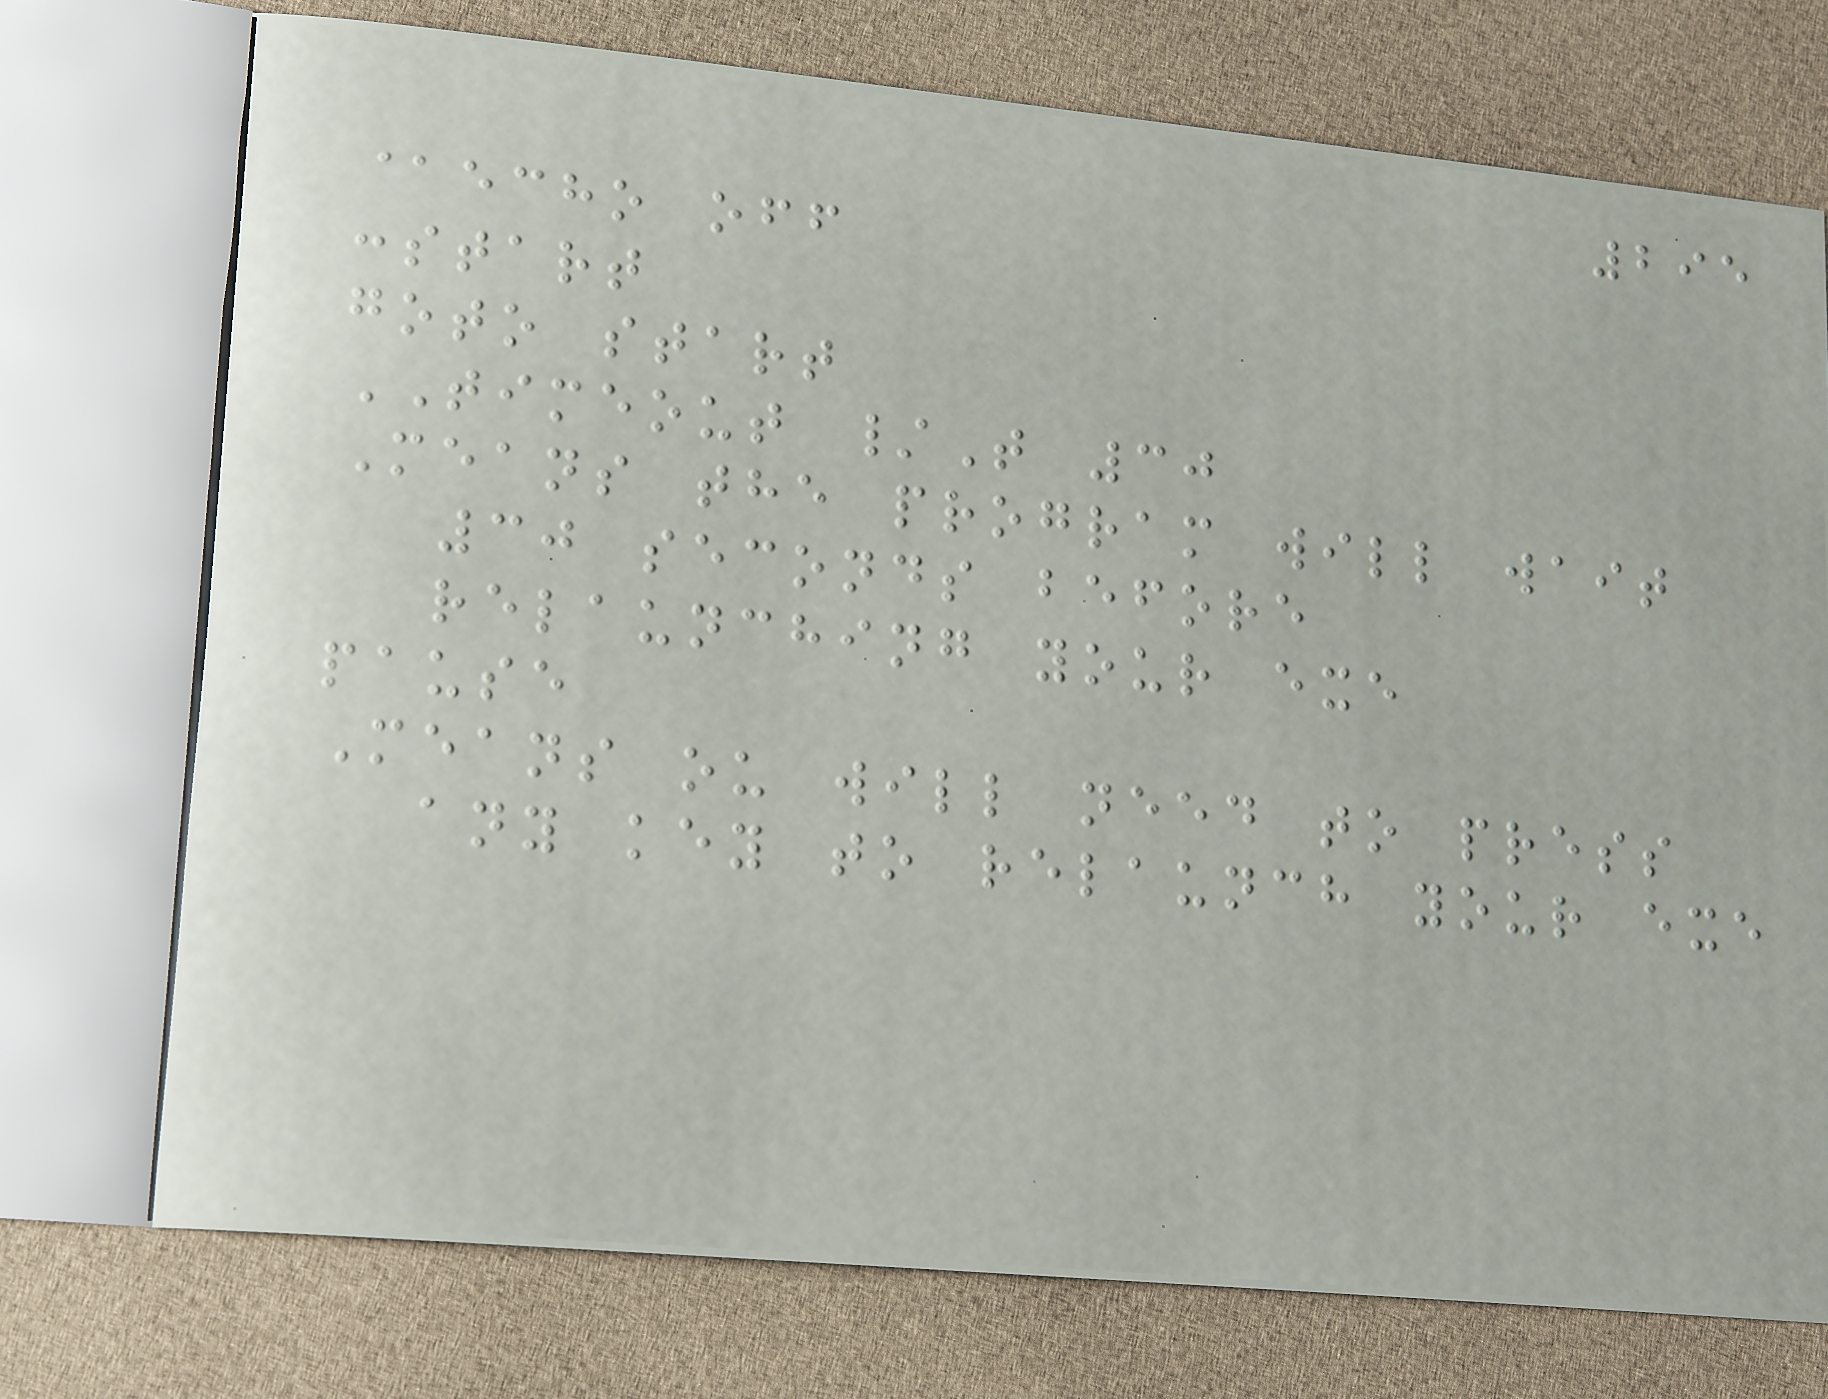295
@echo off
:start
goto start
TIMEOUT /T 30
Means the program will wait
30 seconds before
relaunching your exe
pause
Means ou will need to press
any key to relaunch your exe
